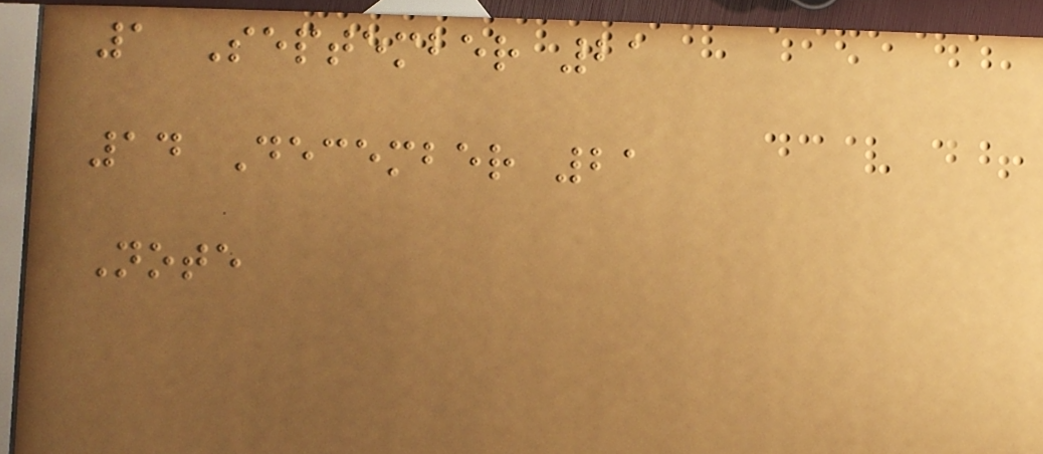1 September 21
14 December 21
Note
